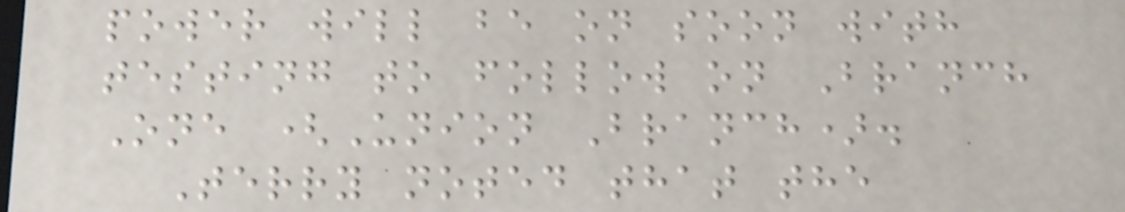power will be on soon with
testing to follow on Branch
One (Union Branch).
Terry noted that the
